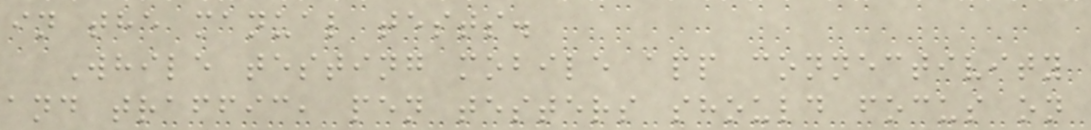in the manual tests.
While testing mobile app connectivity
and traffic, pen testers should focus on
